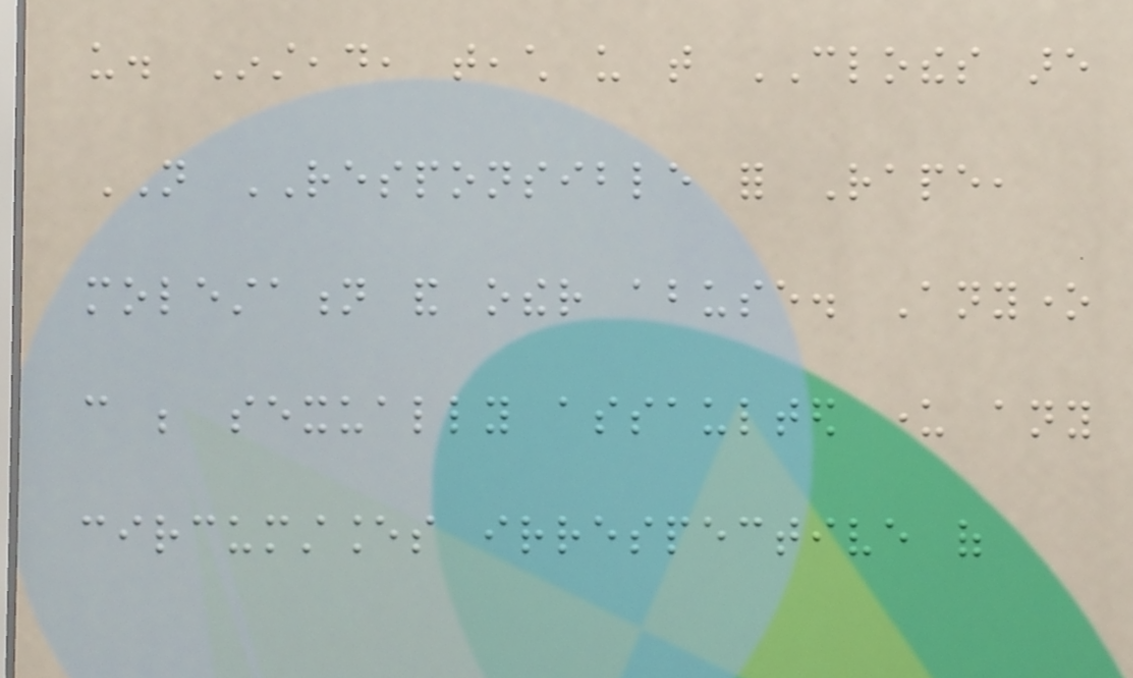us. Instead, teach us that CLOTHES are
NOT RESPONSIBLE for Rape,
molestation and other abuse. Anyone
can be sexually assaulted under any
circumstances irrespective of
